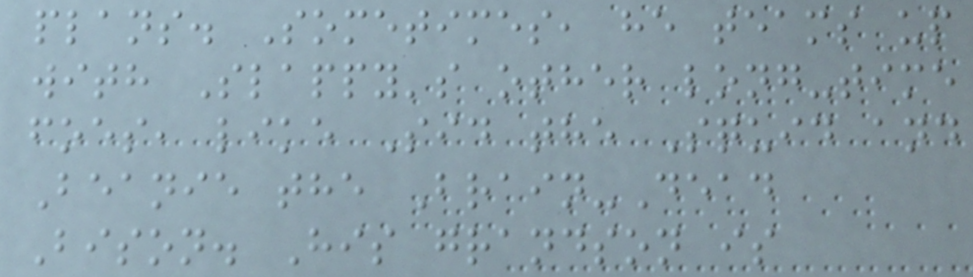plans. Sometimes, he teams up
with Slappy's other long-time
foes, like Sid the Squid and
Beanie the Brain-Dead
Bison. His grandson is
